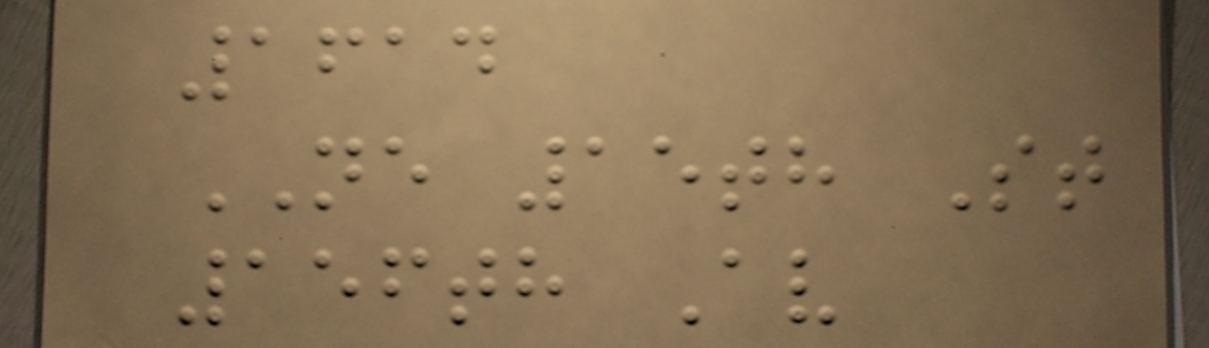1614
NE 15th St
156th Av
